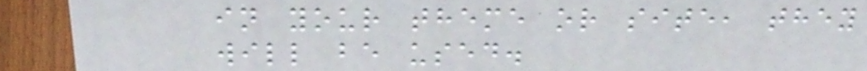in your theme or site, they
will be used.
